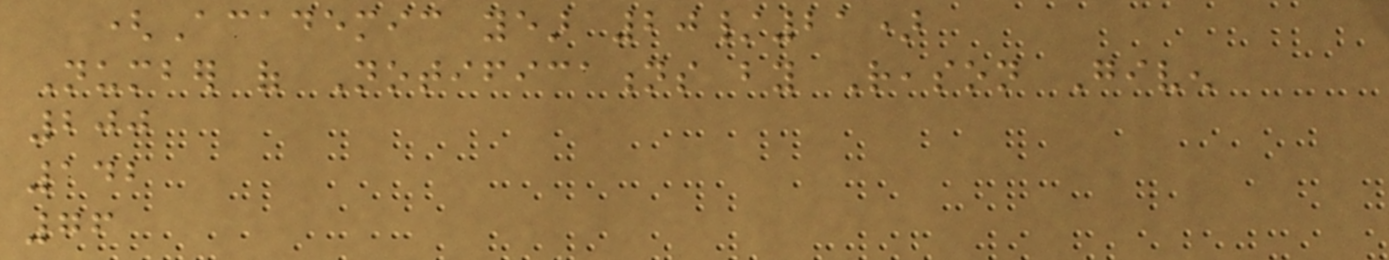(Academic year 20/21)
Number of Notifications by Reason Given
200
142
76
